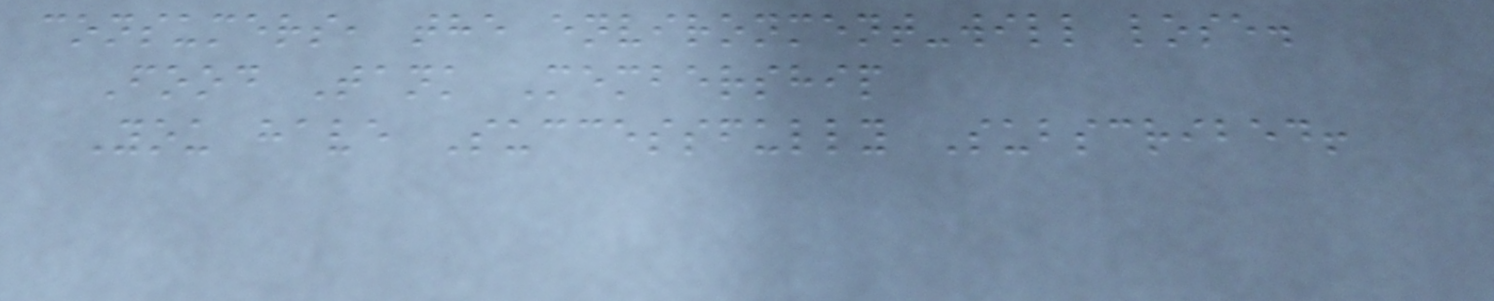consumers, the environment-will lose.
Food Tank Membership
You have Successfully Subscribed!
